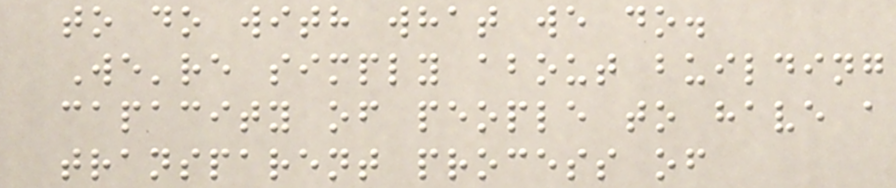to do with what we do.
We're simply about building
capacity of people to have a
transparent process of
